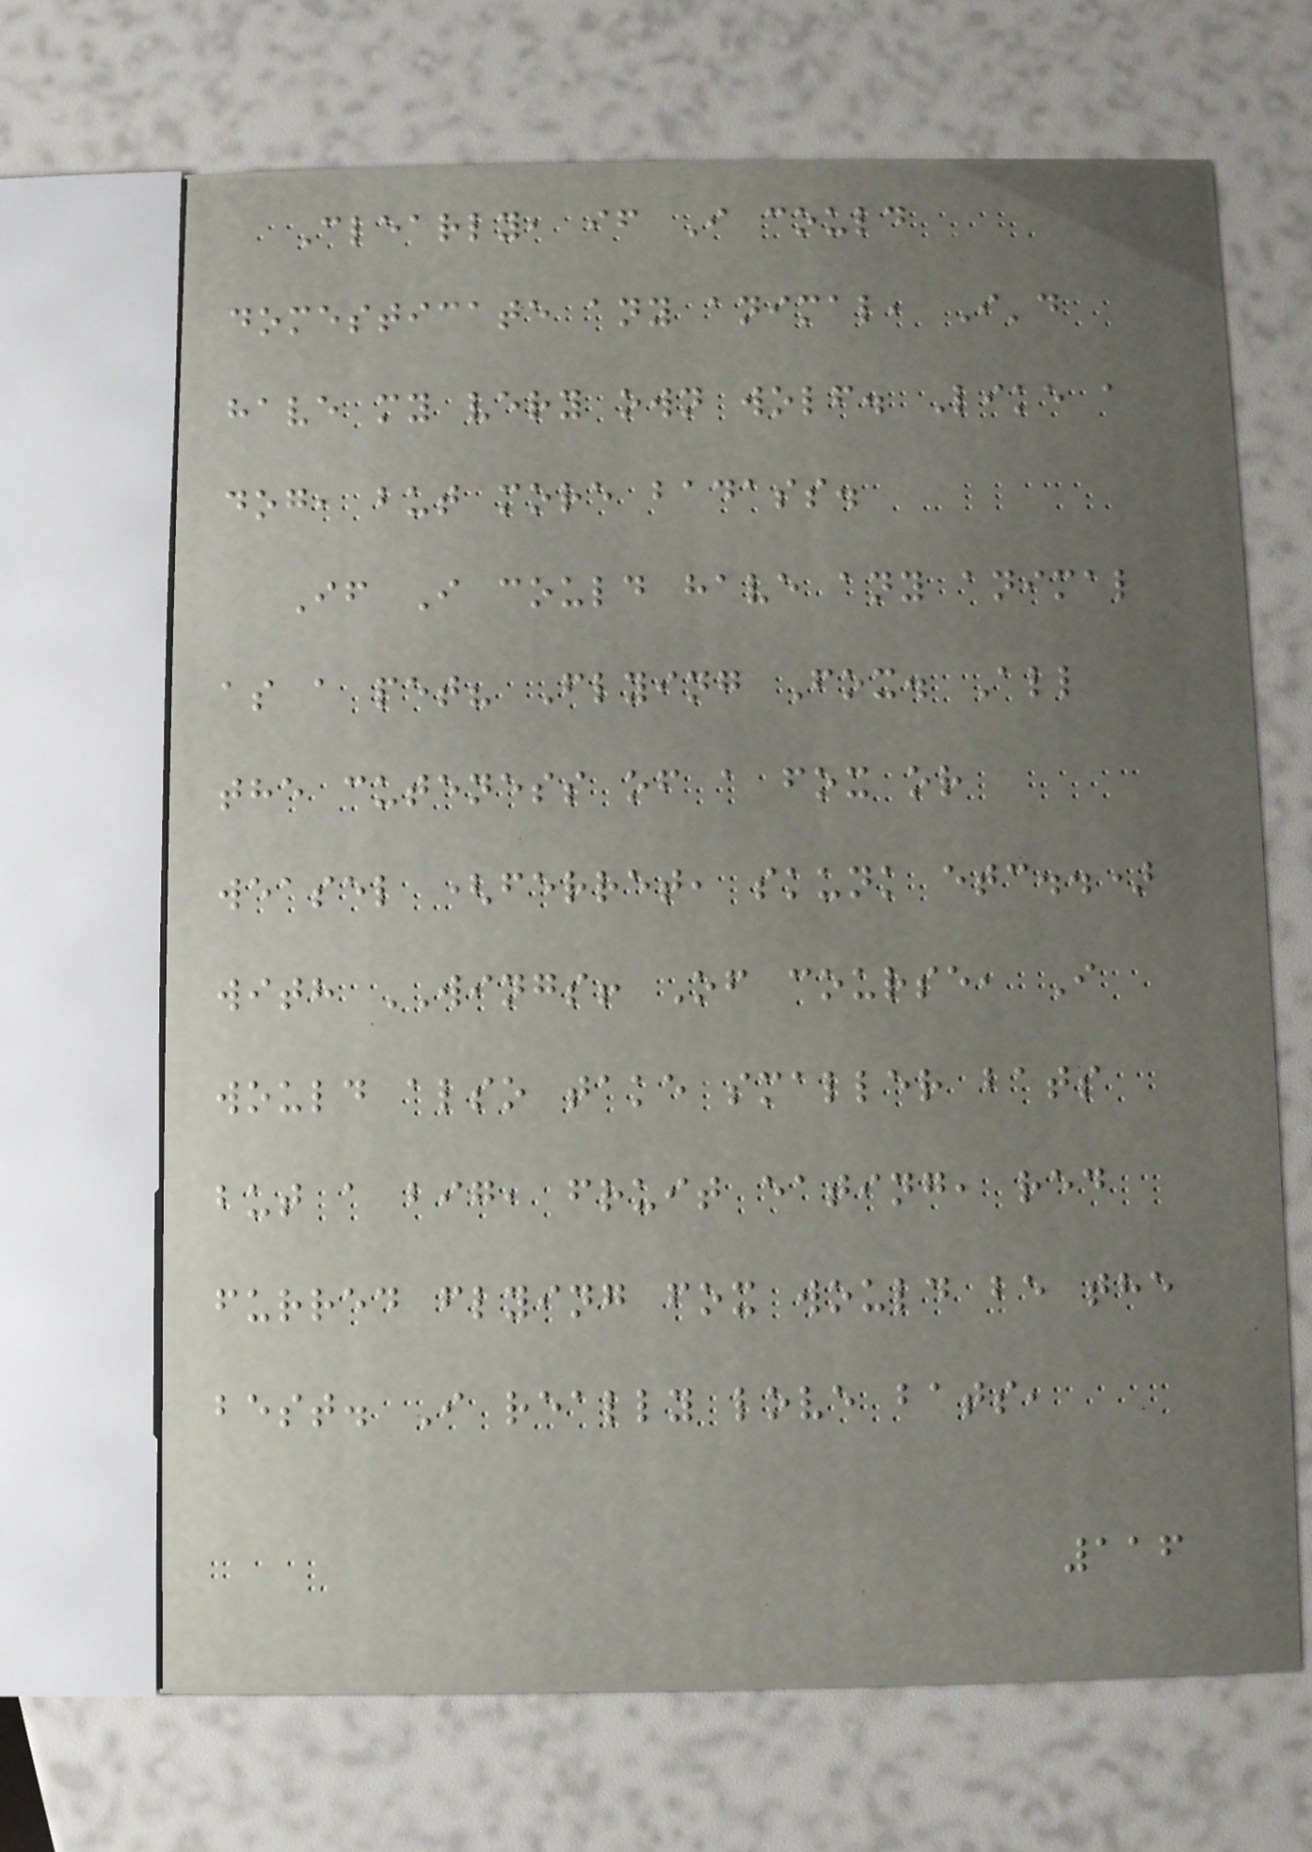Clearly, if I could
domesticate any animal, I'd
have my very own wolf. Like a
dog, but more badass.
If I could have any animal
as a pet? Flying Fox. All
the cuteness of a fox or
weasel (ferret, skunk etc..)
with WINGS! Of course, I
would also take smaller bats
but a big, fruit eating, red
furred flying fox would be the
best. I really love bats,
116
